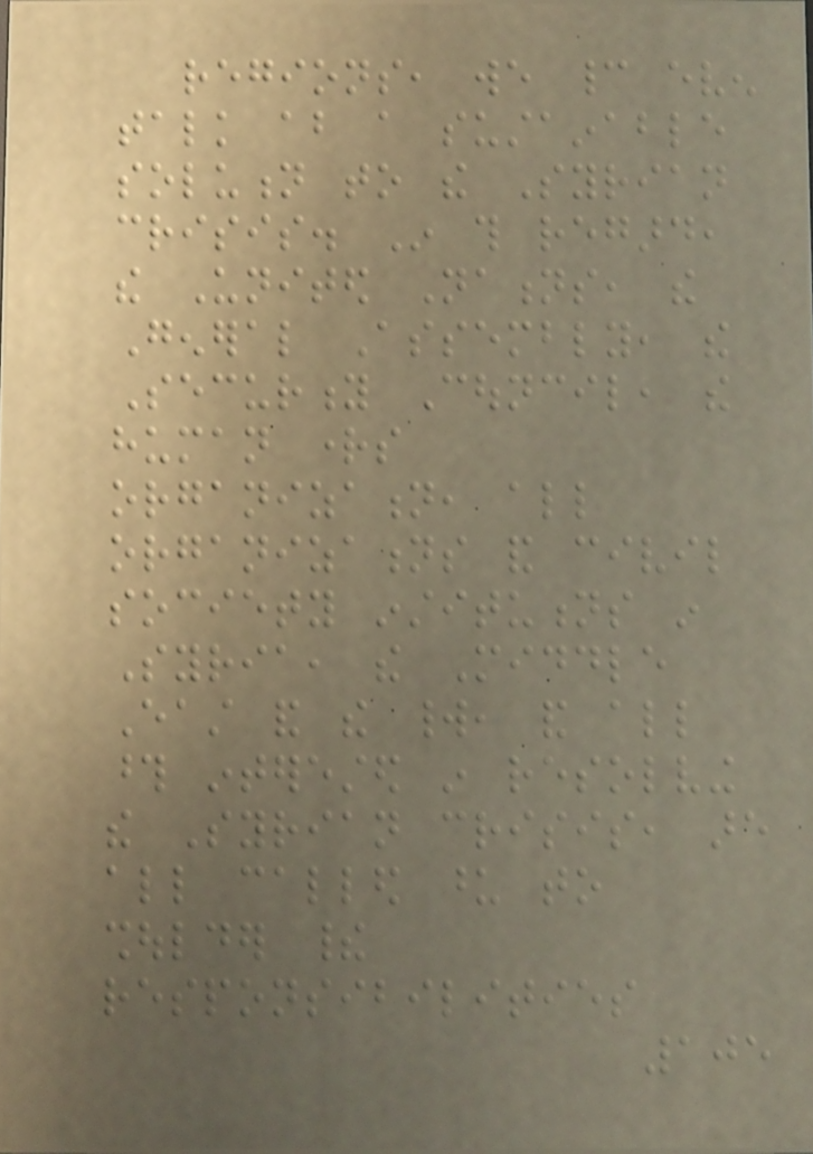regions, we cannot even
talk about a sustainable
solution to the Syrian
crisis. In this regard,
the United Nations, the
General Assembly, the
Security Council, the
human rights
organization, all
organizations and civil
society institutions in
Syria, the Middle
East and the world, and all
those interested in resolving
the Syrian crisis, are
all called upon to
shoulder their
responsibilities
105
